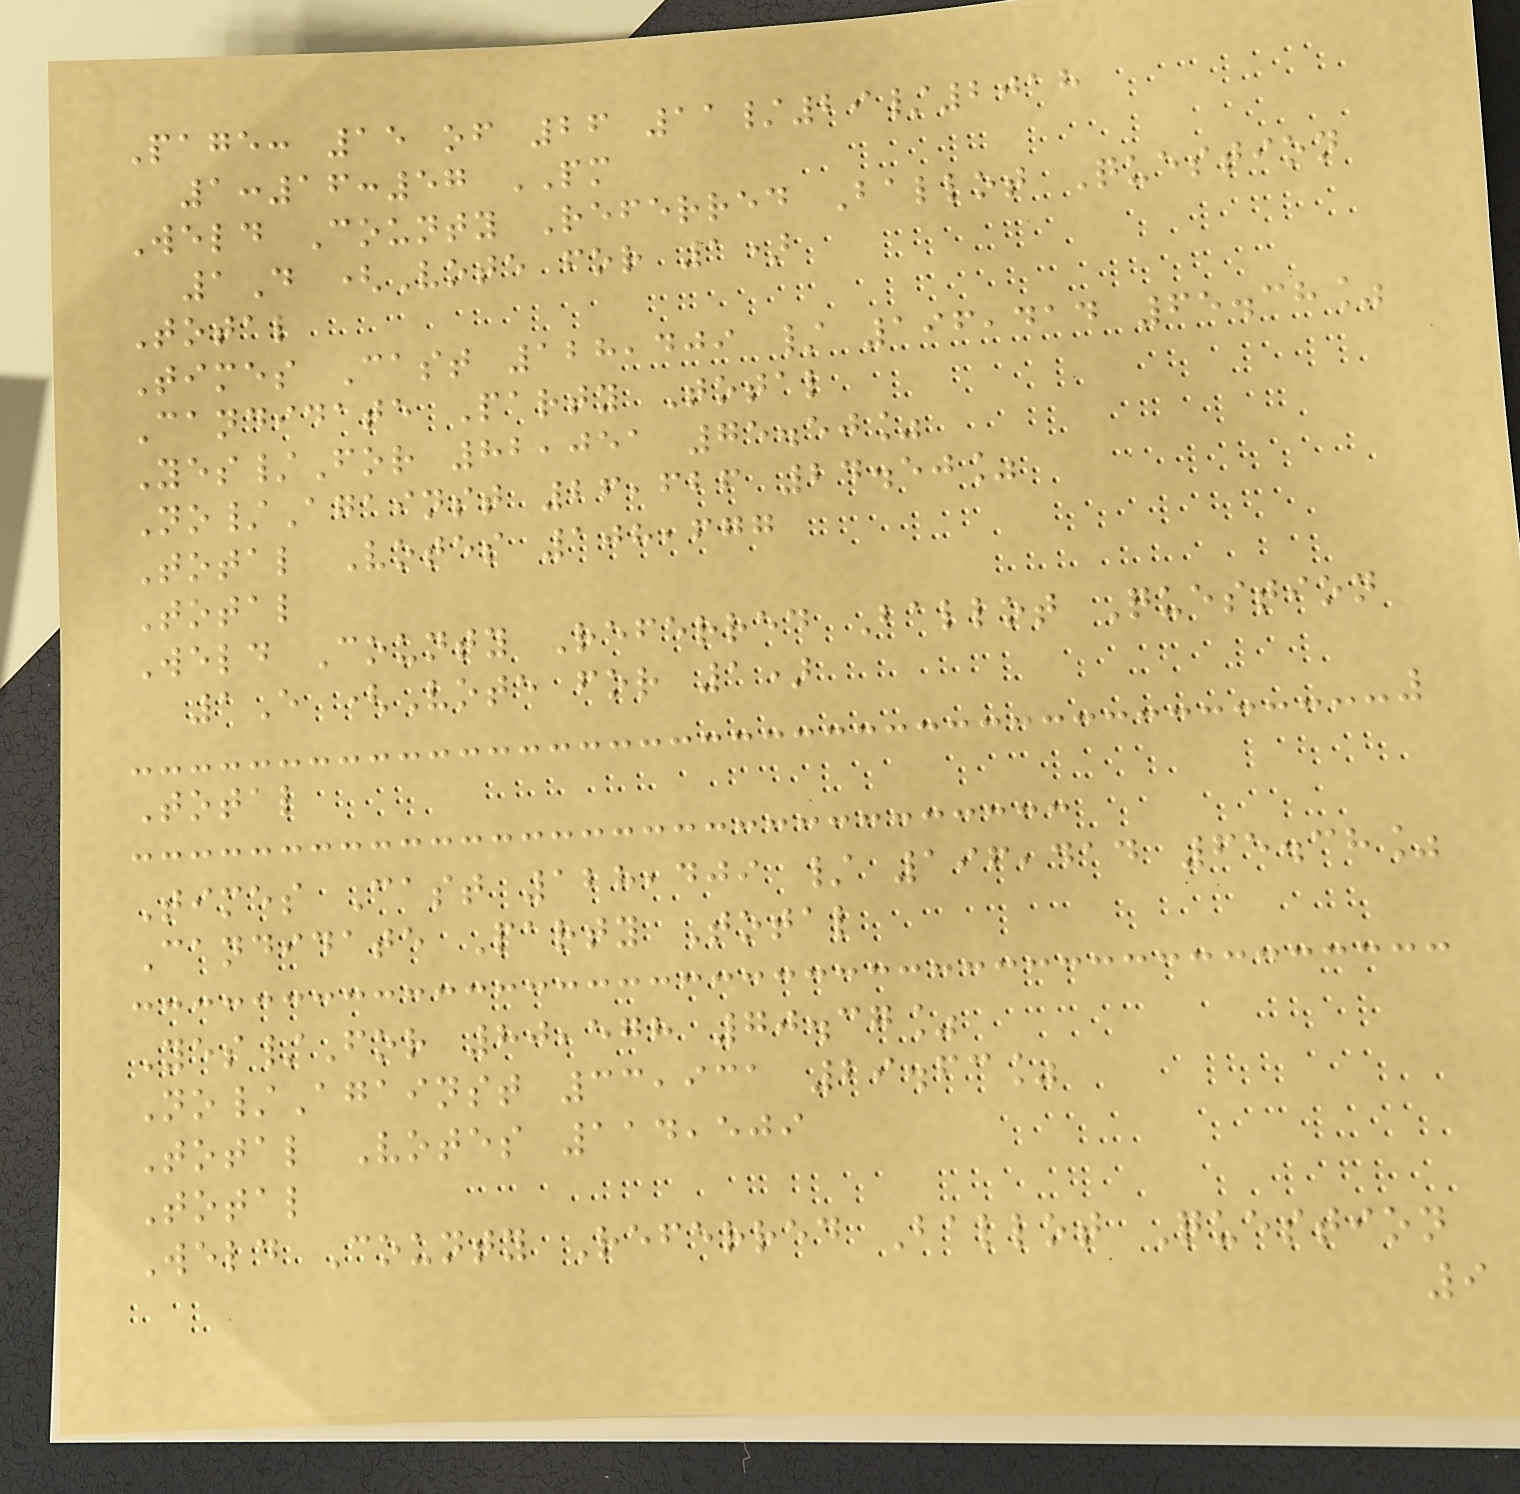Page: 15 of 26 11/29/2018
1:16:57 PM
Weld County Referred Ballot Question
1D (Vote for 1)
Total
Times Cast 128,409 / 196,414 65.38%
Candidate Party Total
Yes/For 82,051 75.50%
No/Against 26,626 24.50%
Total Votes 108,677
Total
Weld County Referred Ballot Question
1E (Vote for 1)
Total
Times Cast 128,409 / 196,414 65.38%
Candidate Party Total
Yes/For 80,578 70.37%
No/Against 33,931 29.63%
Total Votes 114,509
Total
Weld County Referred Ballot Question
9
